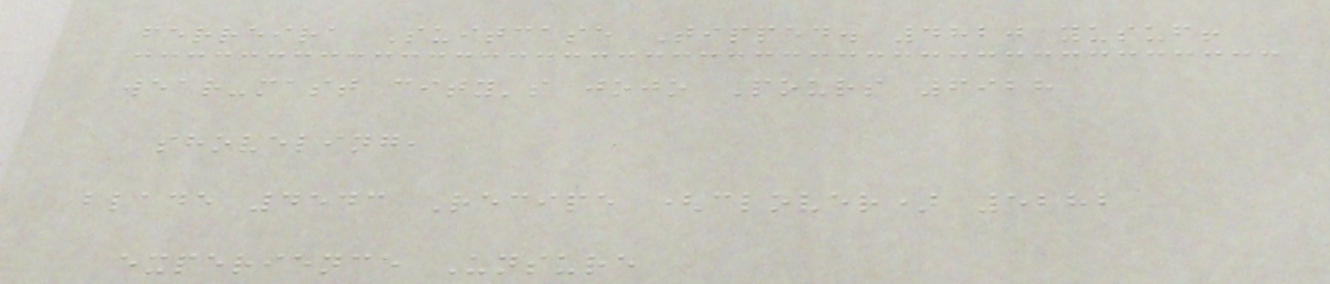ferreira Suitcase Tipped. 4820 yusuf!
wear-mast city's jojo Pours 6928
shoveling,
blade 4543 Recipe (clover) 5282
experience Unsure
